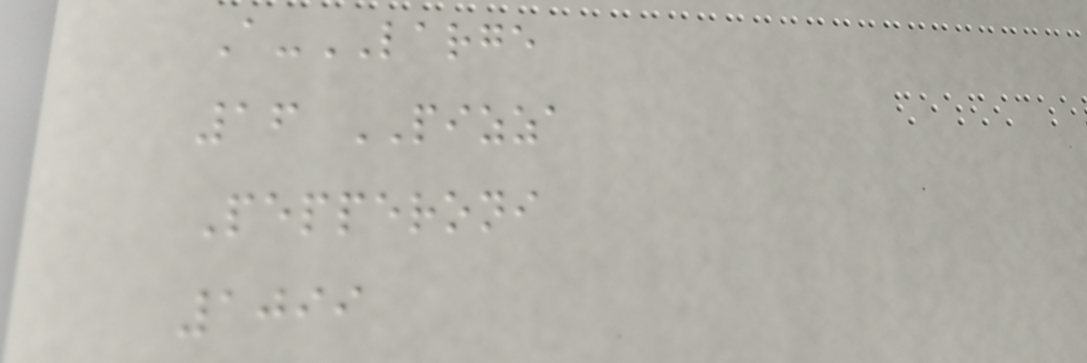A-LARGE
16 PIZZA
Pepperoni
1099
